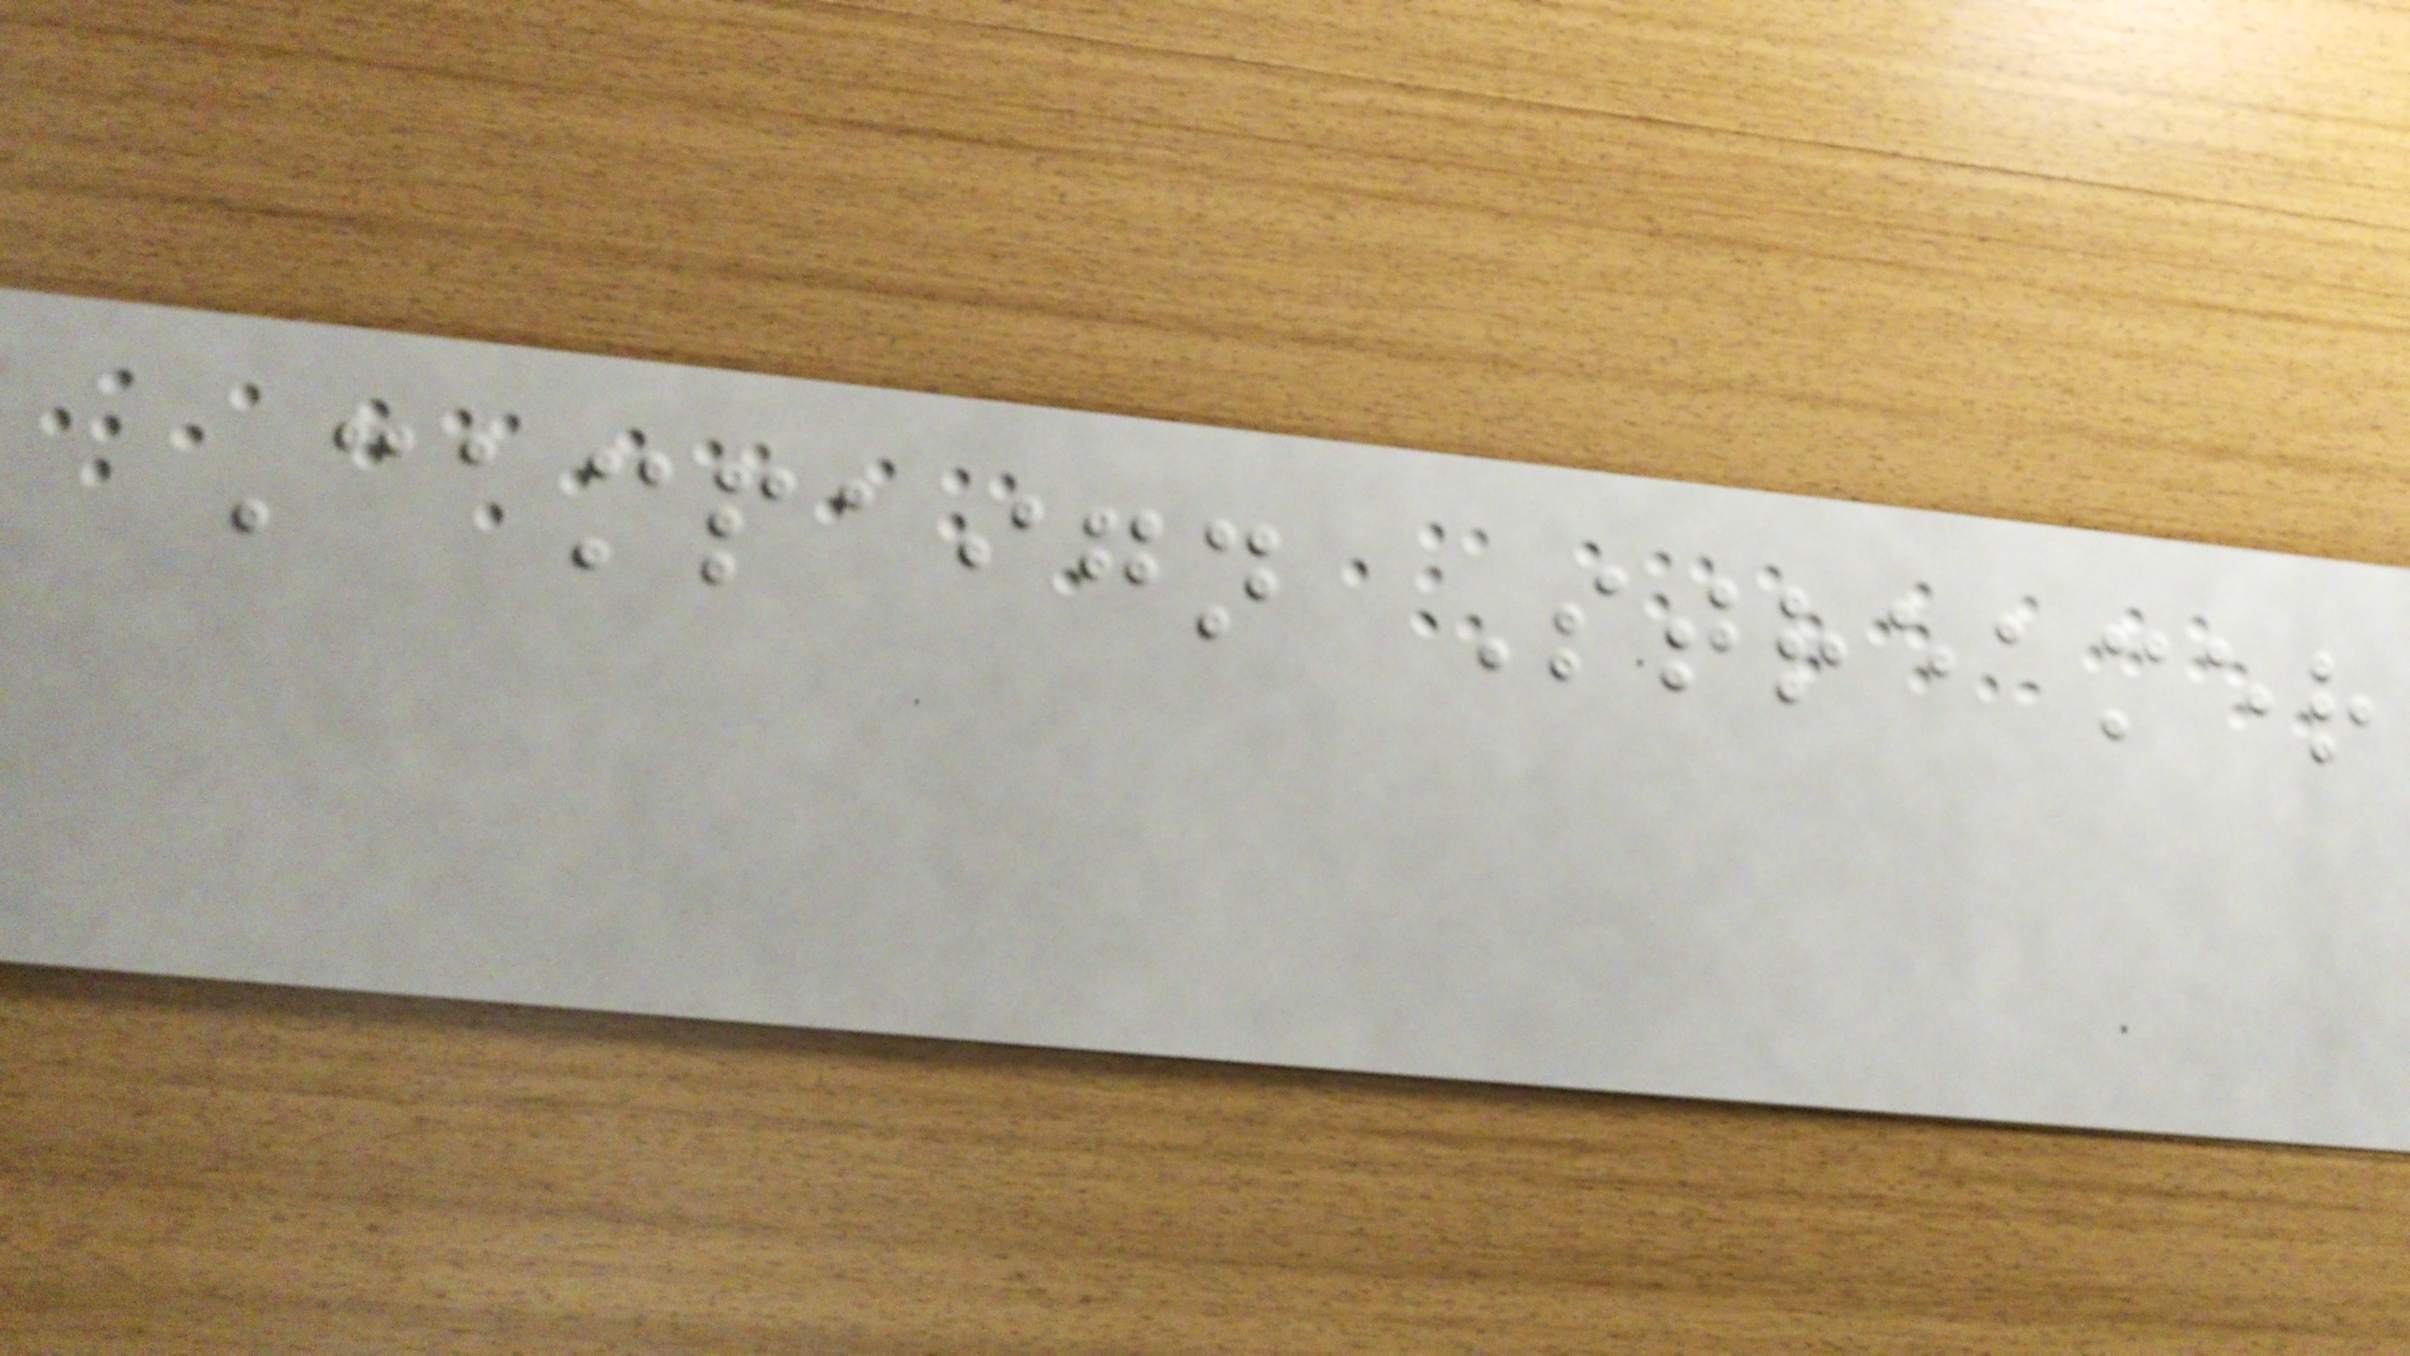Campaign Streamer
